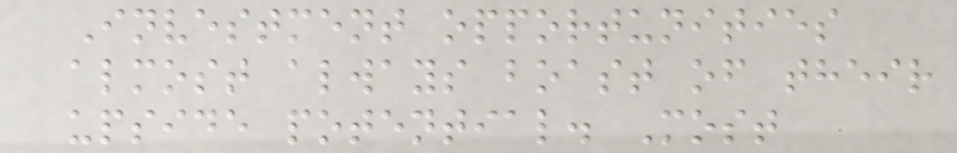Investment opportunities
almost always boast of their
upside potential. Most
